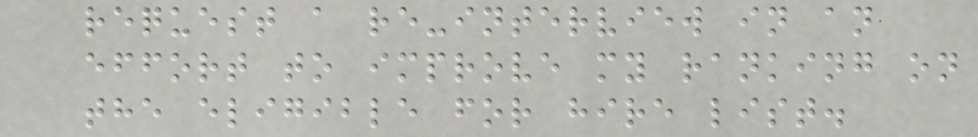request a re-interview in an
effort to improve my ranking on
the eligible for hire list.
